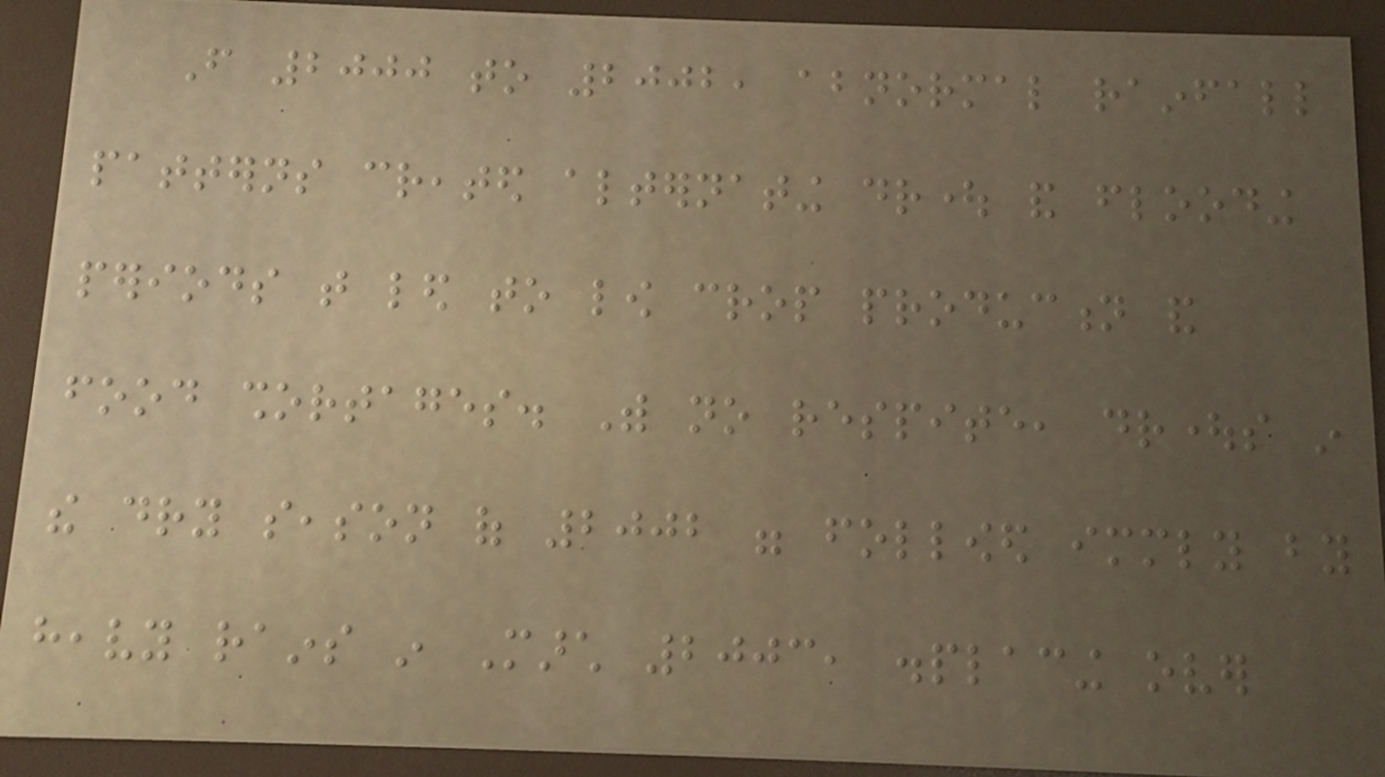From 2000 to 2002, abnormal rainfall
patterns created alternating drought and flooding
periods that led to low crop production and
food shortages. With no respite, droughts in
the dry season of 2002 were followed immediately by
heavy rains in March 2003, displacing over
